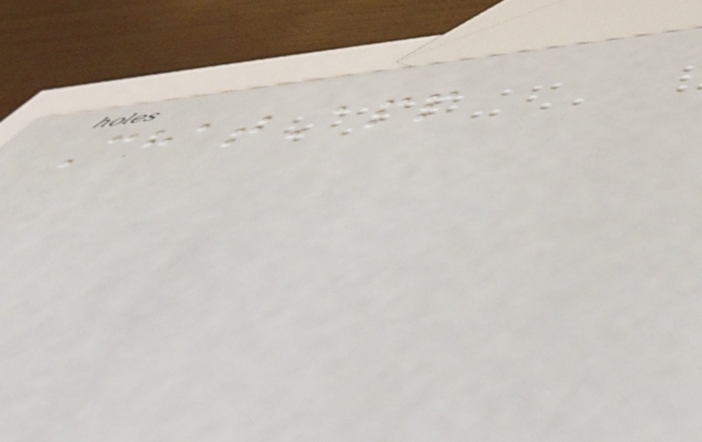ChatApp
